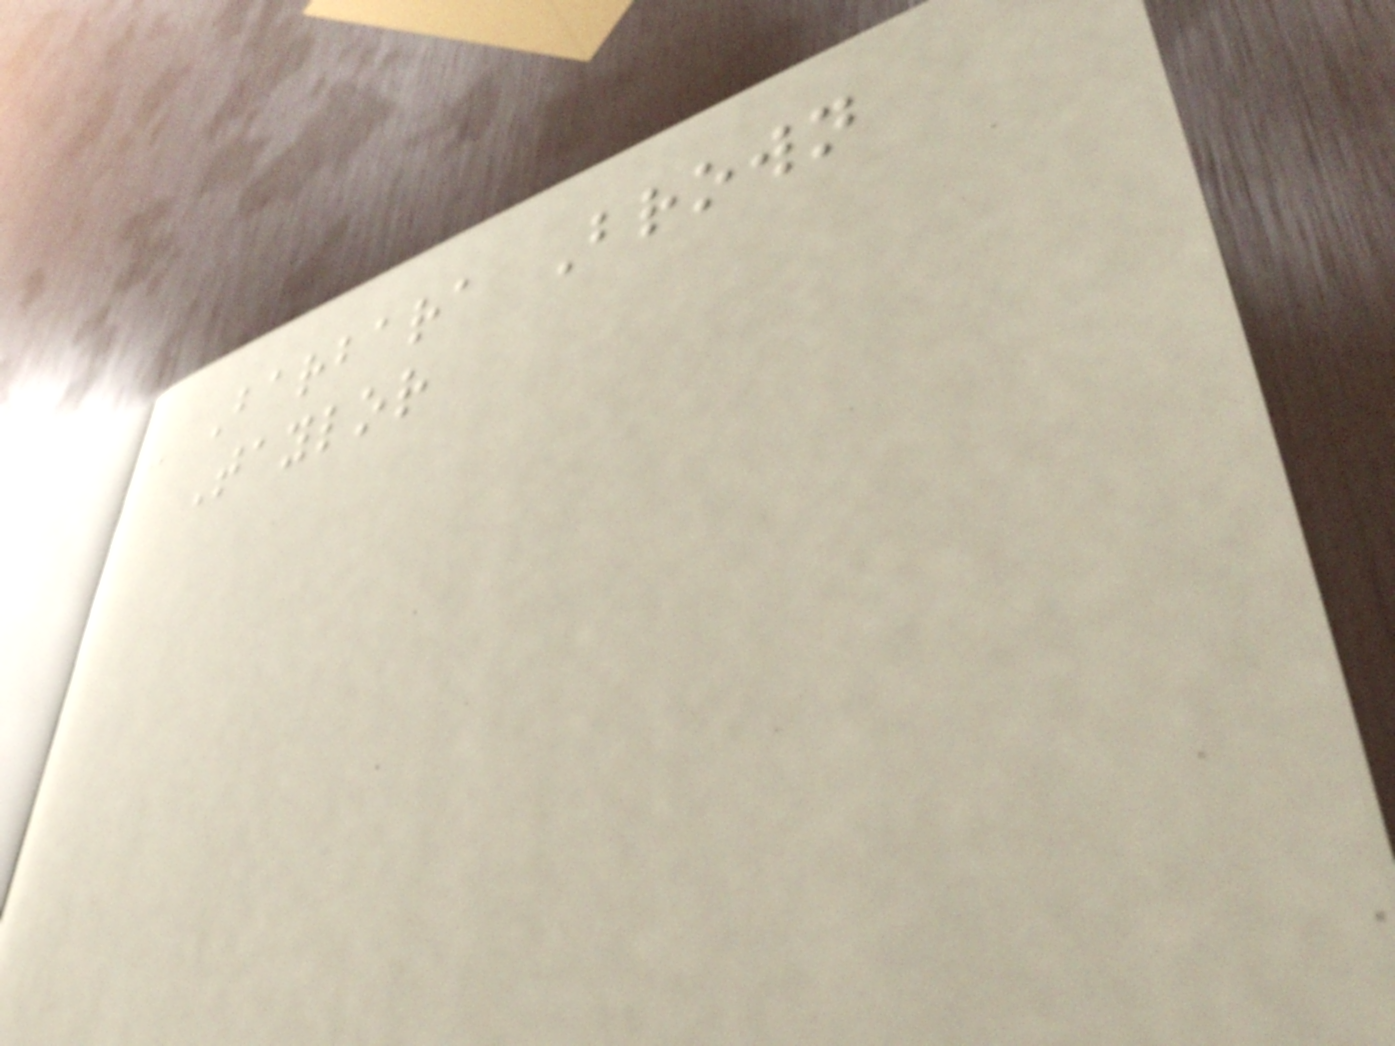- Barbara Brown
Taylor
